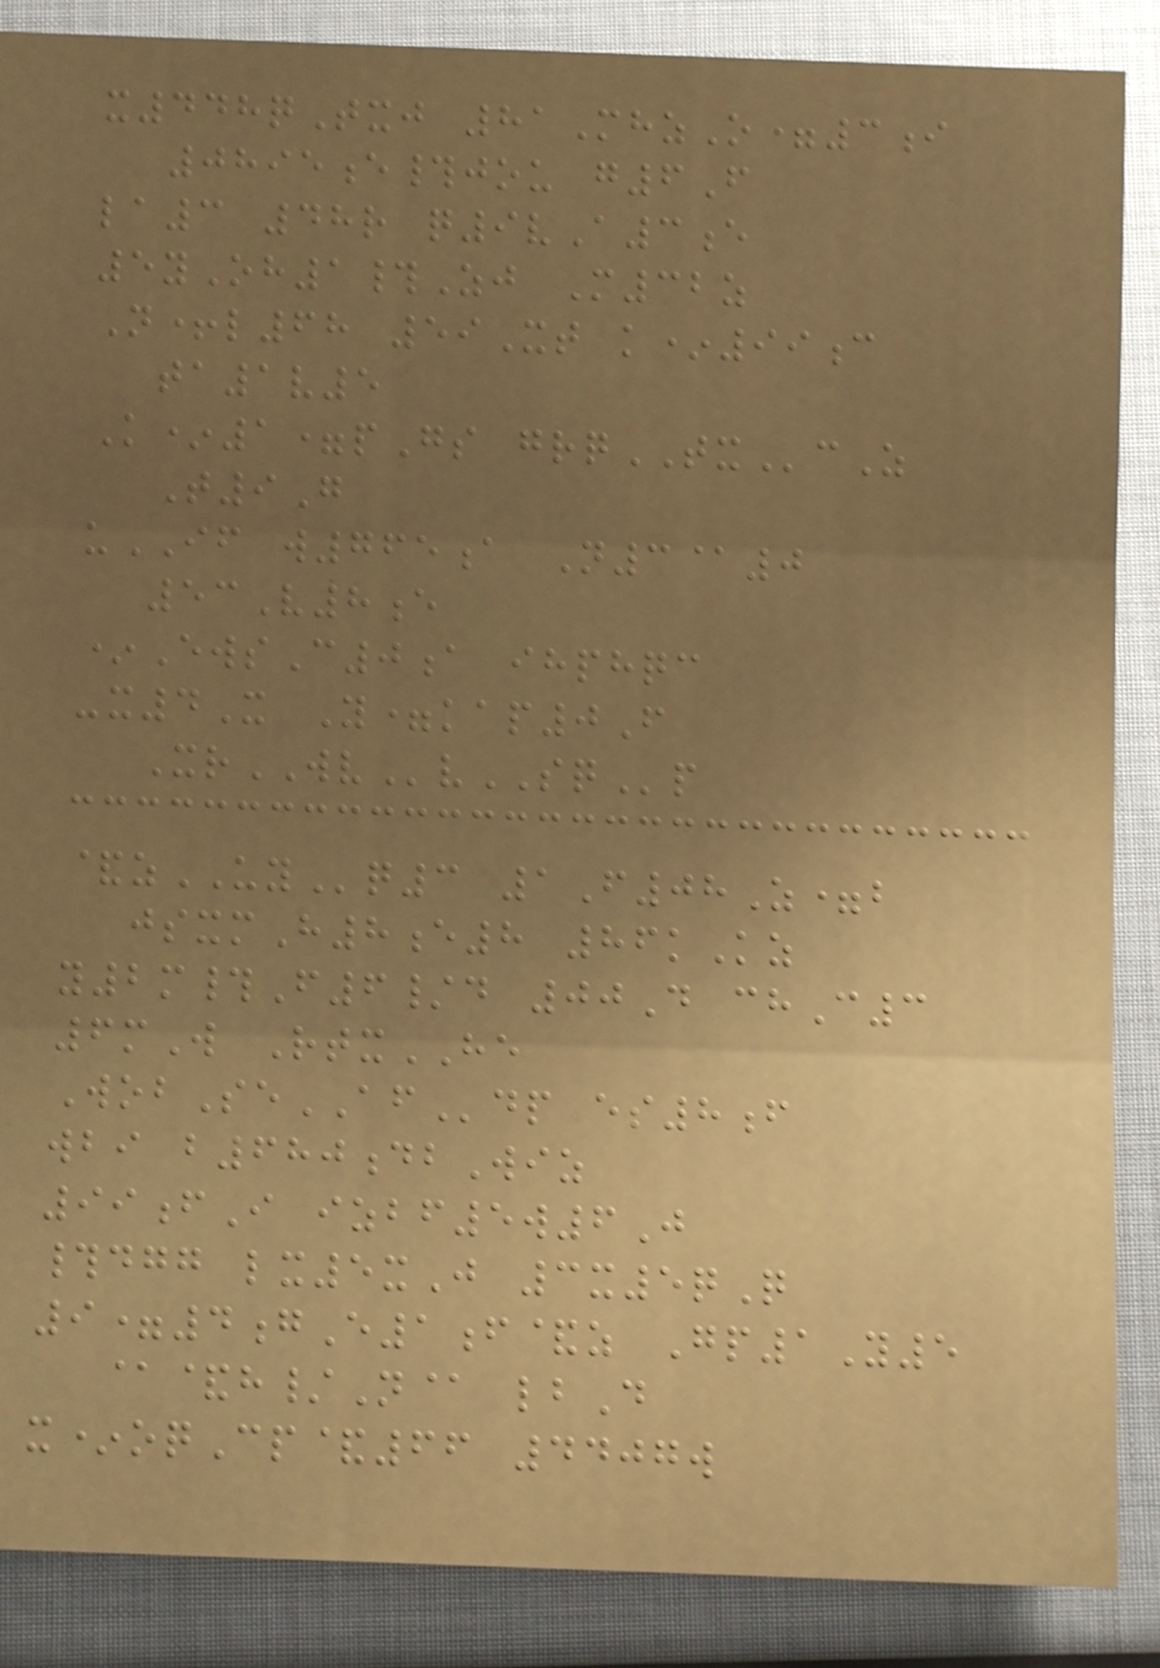x448qTxj 81MhzO=3i
0895e#jou g6F
la3 48r q9vA3e
5yOh1#Zj M32z
N+l68 59Xt k*99c
ta1v5
K*1=pGs grqTXcZ
T9G
uIF w765a N3@0
53V8e
*EwsC0a ihphqc
-x4X Y=kap0F
XrWVvSQp
&zUYq3 1F08Z=b
jsxmH8e8 86kKz
y2m#F6/d 00D chC3
6mW RtxHE
WobSeAFdp es8f
wbi b680dbWiz
99fI izbf5w6J
#dgg lx5xJ 3x5qQ
9=4gE1f&z Gp1Y5
@&h/N@ lbD
x*oqCp&66 4407w
